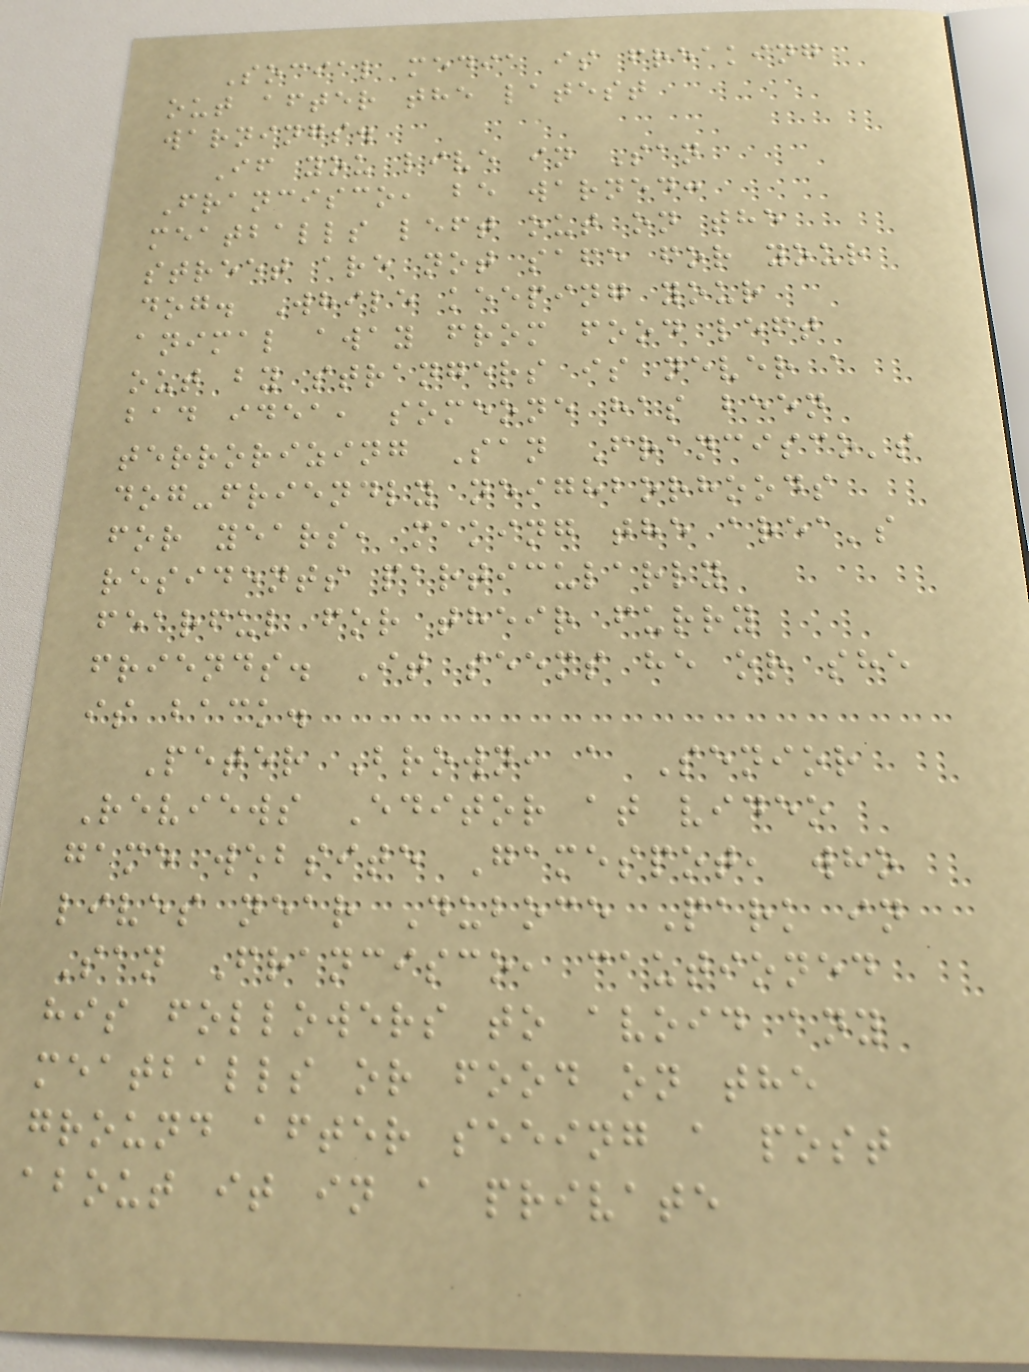Social media is freaking
out after the latest
warnings.
If you live in San
Francisco, be warned:
meatballs left out on the
street are not safe for your
dog. While keeping your
animal away from food left
out by strangers is never a
bad idea, someone has been
terrorizing San Francisco's
dog-friendly neighborhoods
for years, making the area's
residents particularly
fearful for their furry
friends. It seems he or she
is back.
Peter Brown, a Senior
Reviews Editor at video
game website Gamespot, who
lives near Duboce Park in
San Francisco, cautioned
his followers to avoid any
meatballs or food on the
ground after seeing a post
about it in a private
